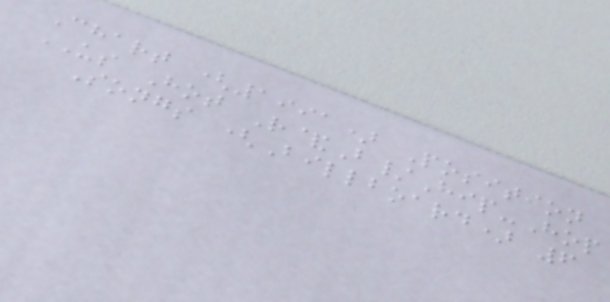Chart (1991) Position
US Hot R&B/Hip-Hop
Songs (Billboard) 6
